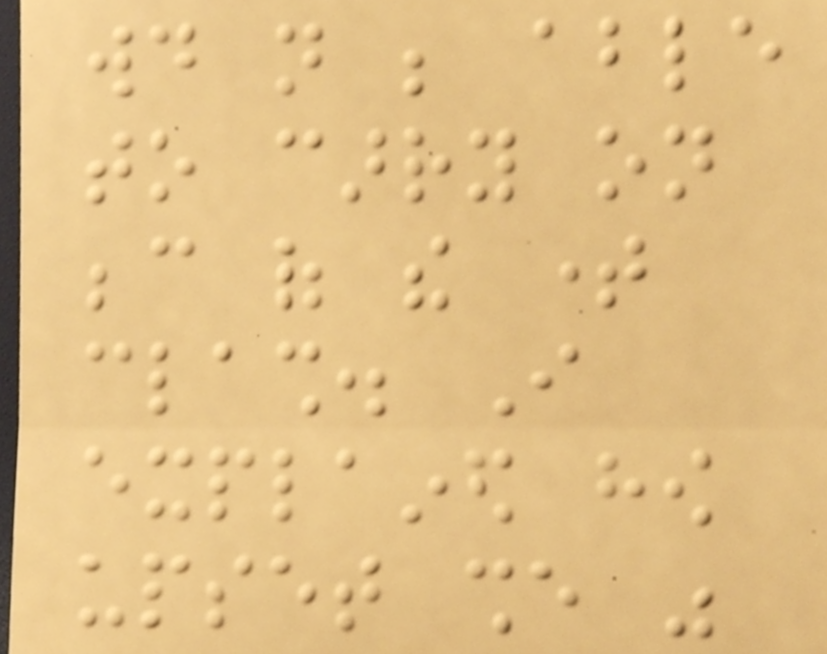would not be able
to carry on
because of the time
clash. I
explained how
upset she was
